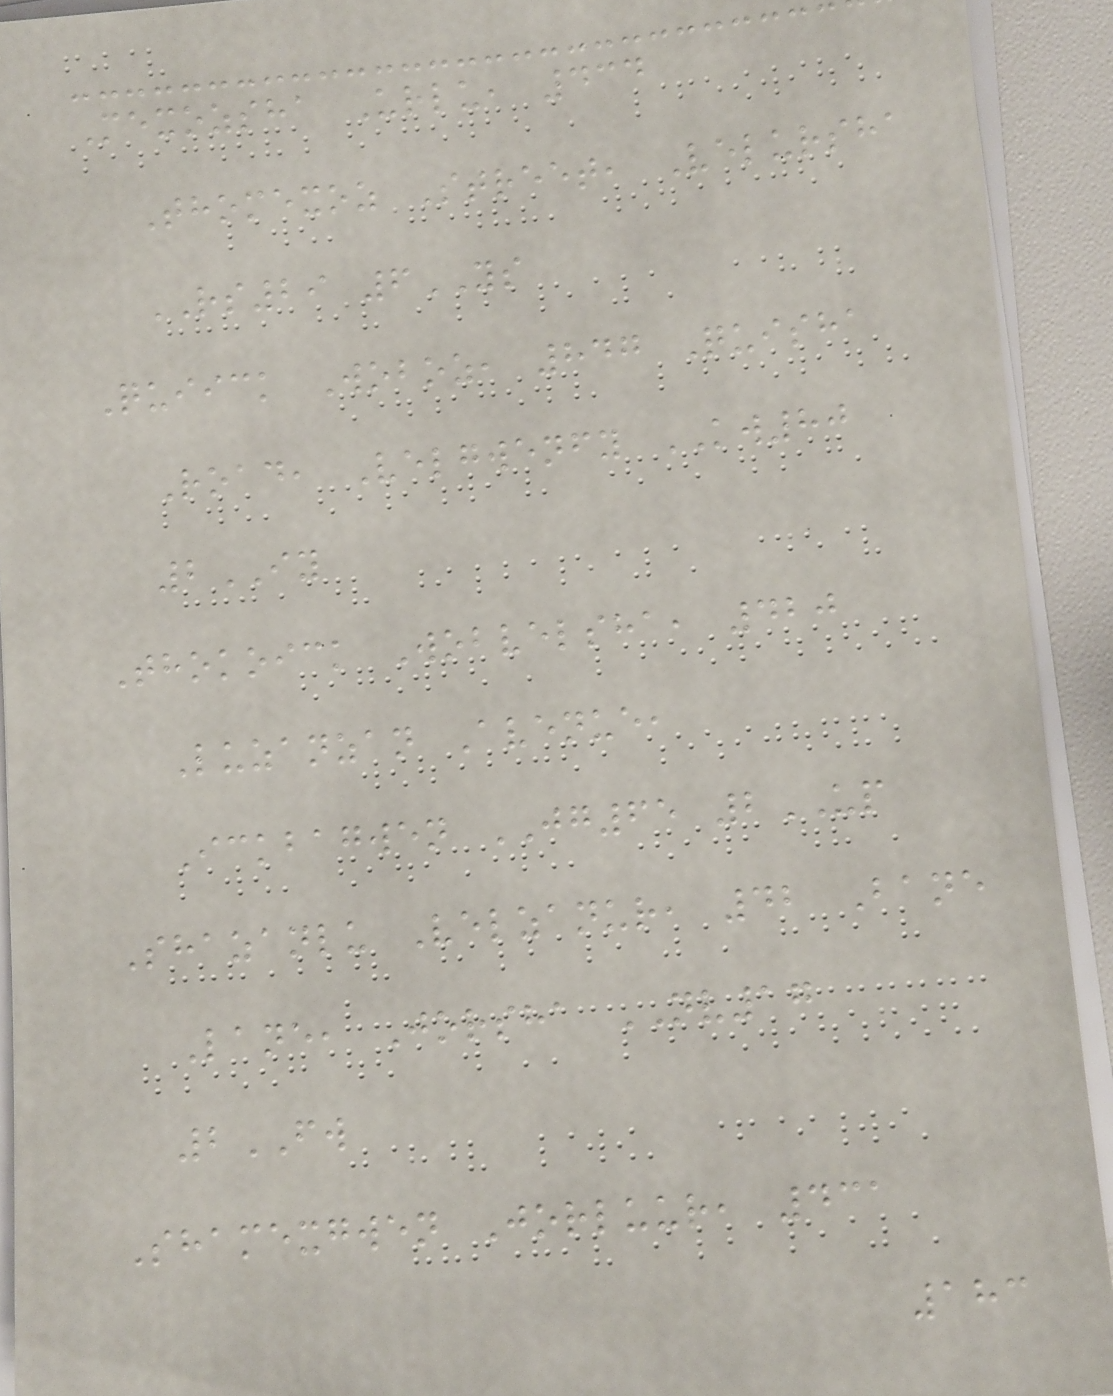Mexozsha Urlu, 434
Thomexoz Street, Velursha
RS29 6YS
Quiick Woboz, 847 Quisha
Road, Velgwenfy KW80
2IY
Thokoick Wobvelsha, 420
Luzanzan Avenue,
Ickbagwen JG65 2UP
Shazanlu Velzanur, 42 Bane
Lane, Jorsha NV17
2FW
Shamexgwen Jorluur, 431
183
